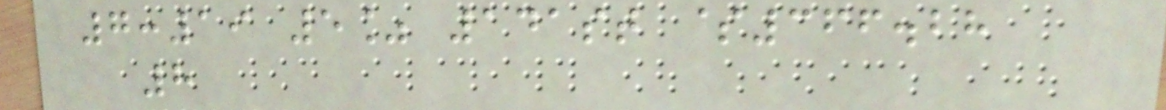7:19 5% 141st $366.28
8
